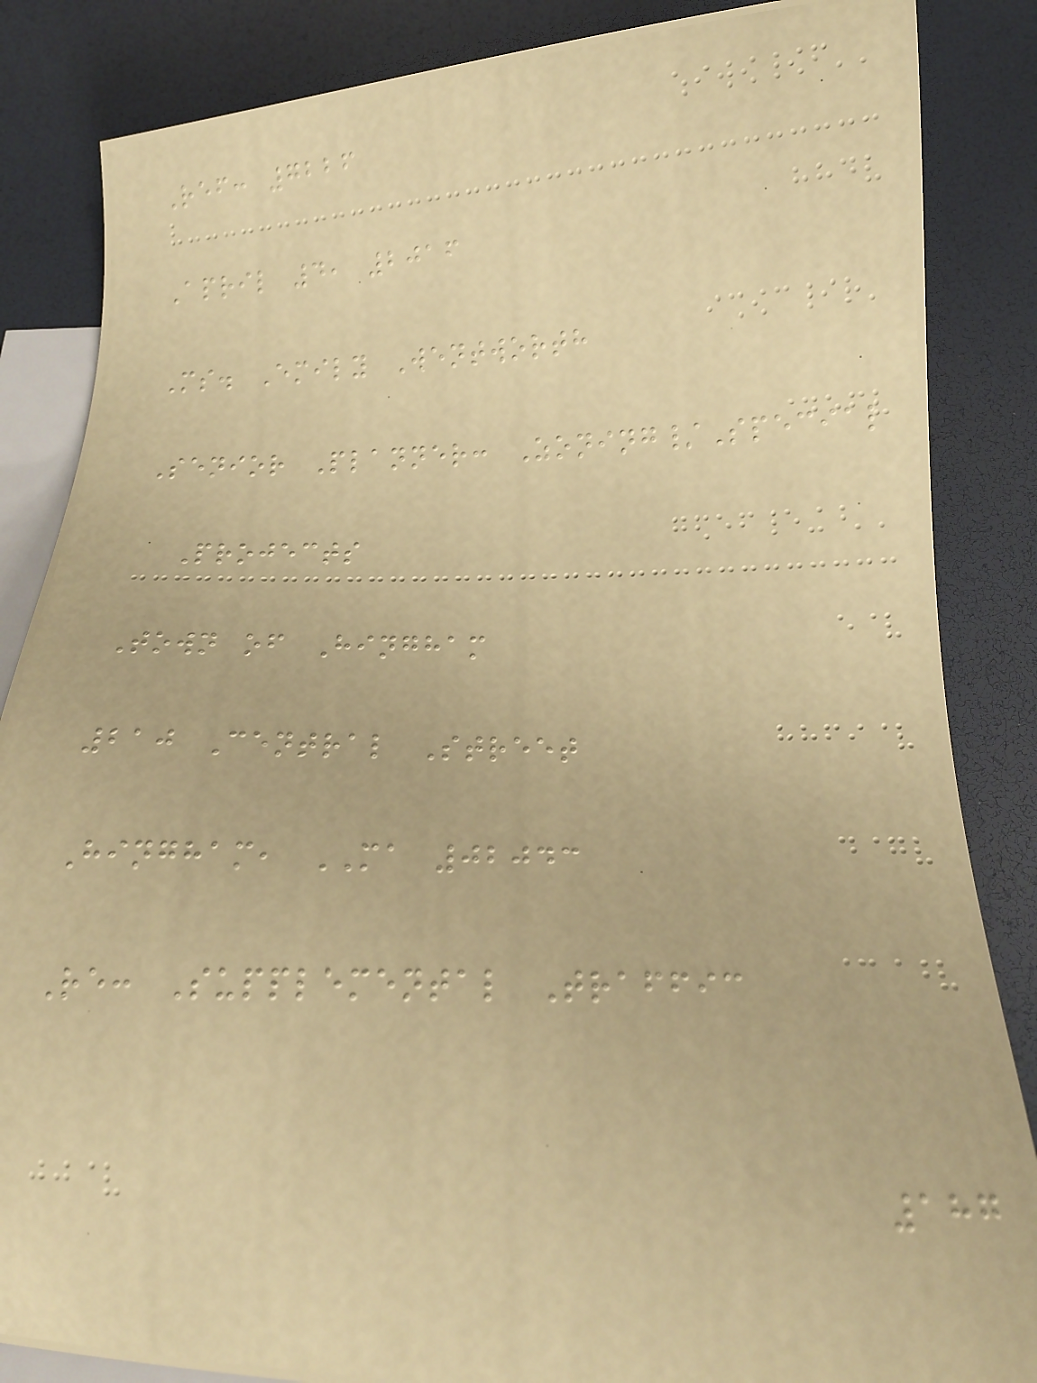Ref: 7226
April 4, 2016
Ms. Emily Wentworth
Senior Planner: Zoning/Special
Projects
Town of Hingham
210 Central Street
Hingham, MA 02043
Re: Supplemental Traffic
187
